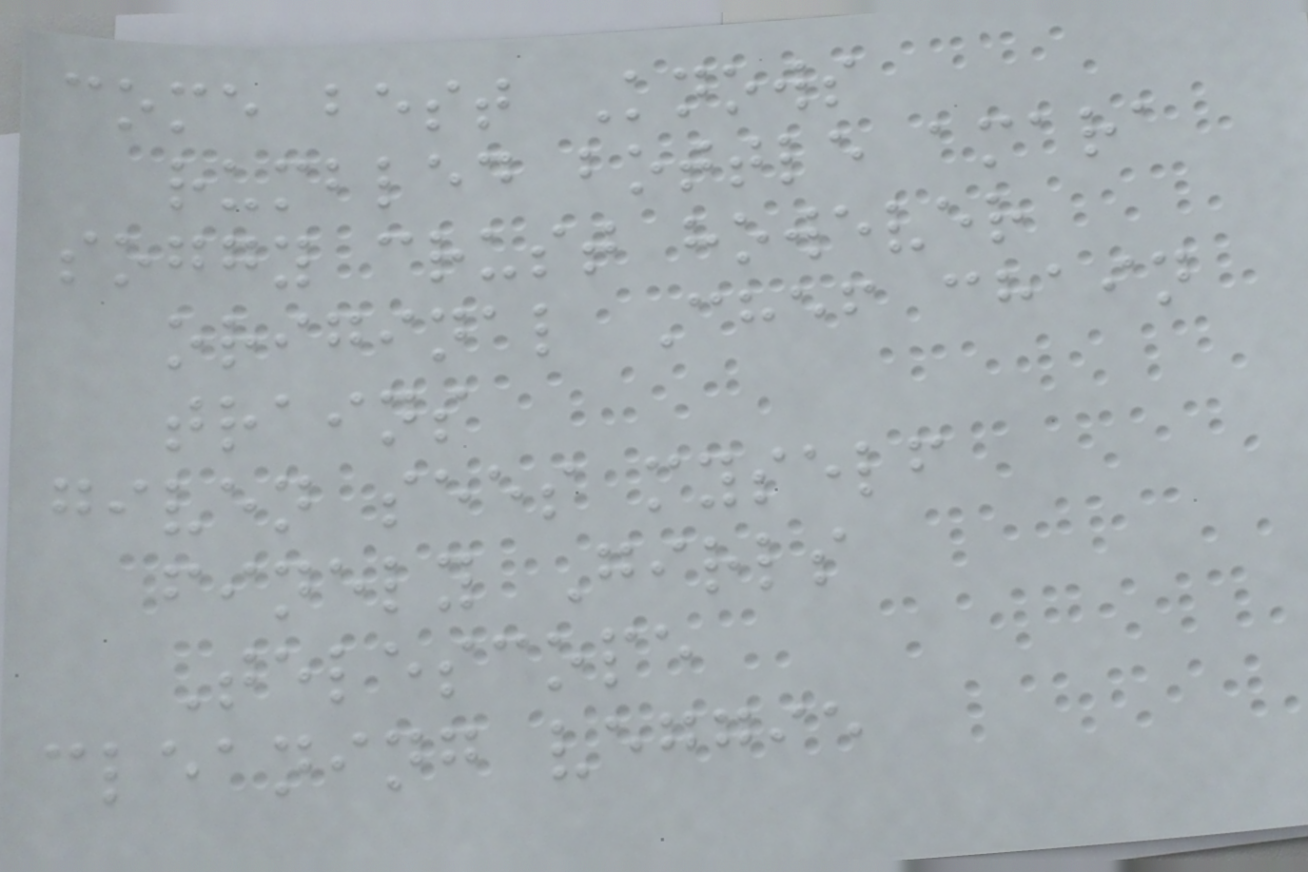come best Knows
rumbled bottle amara
soggy crust however
original Chef chain
trains
given sees myself
finely Girls
Telescope
cleaning veggie
